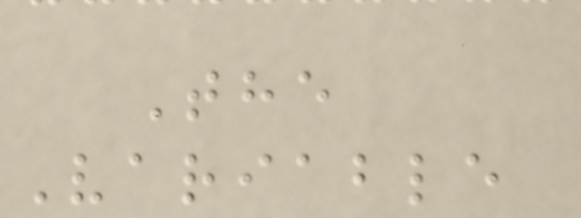The
Variable
